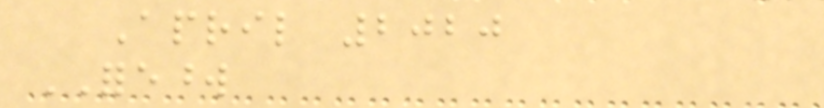April 2020
FOREWORD
